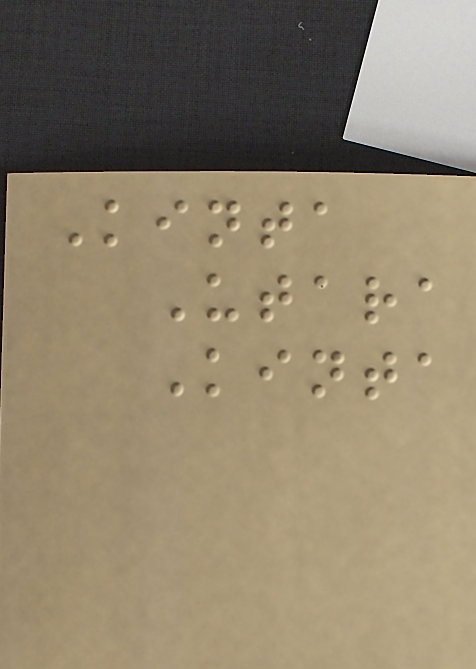Kinta
Utara
Kinta
